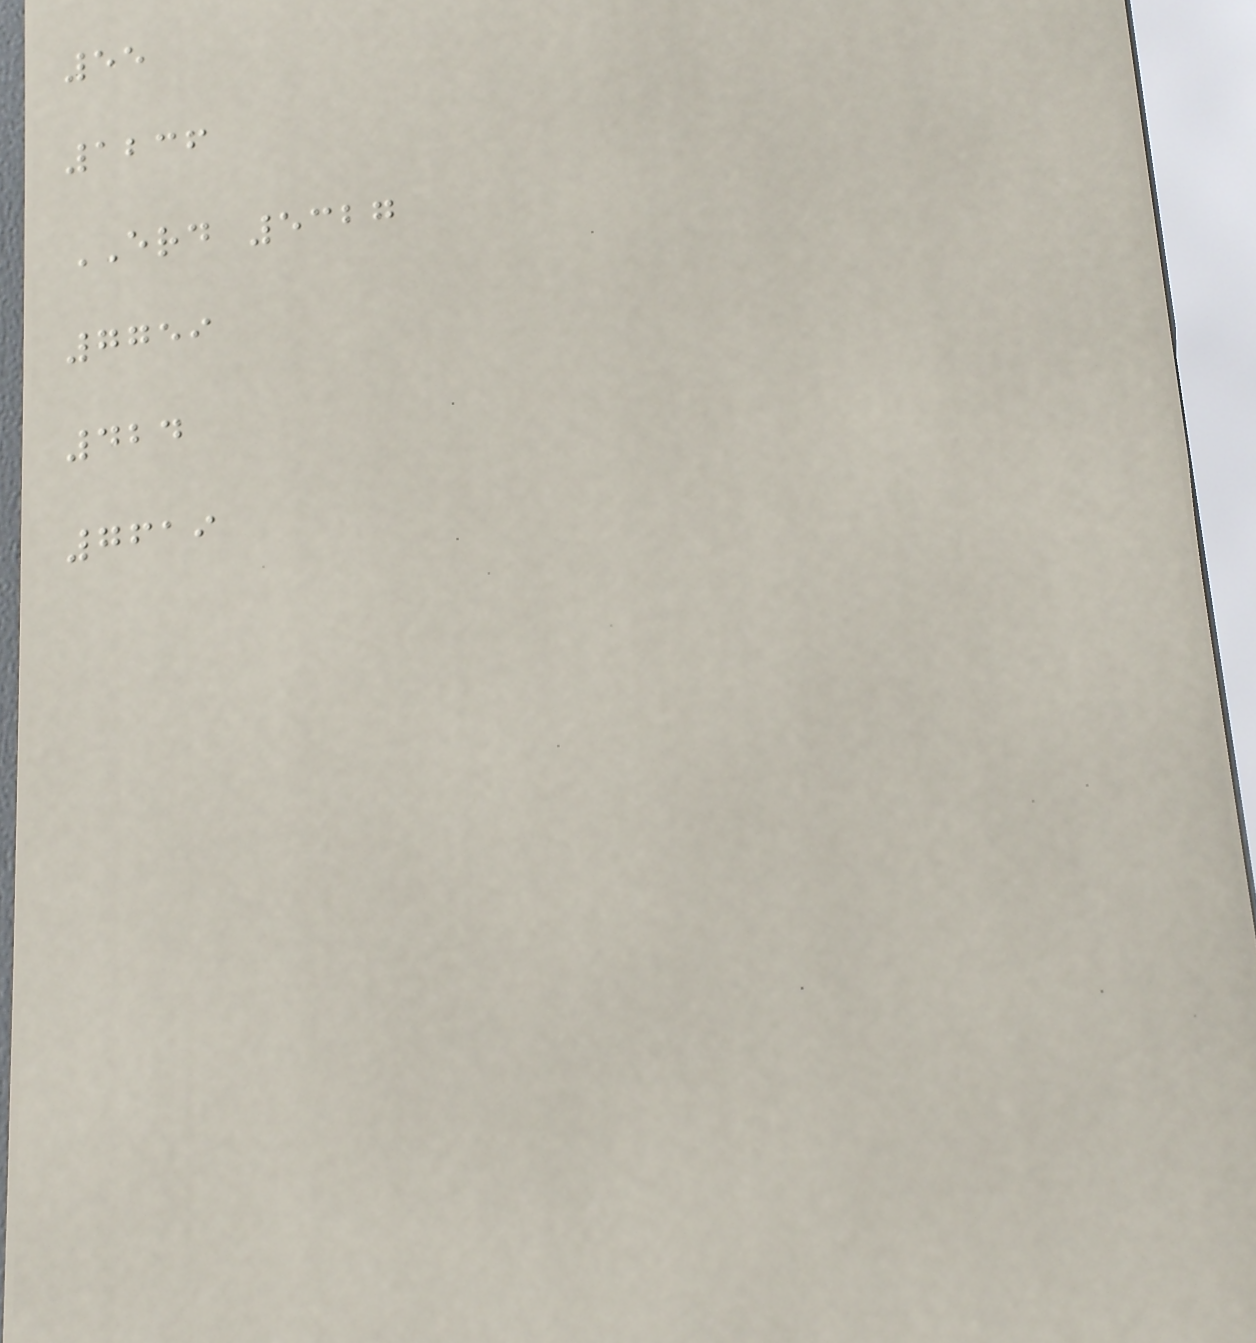55
1236
ERD 5327
7759
424
7619
